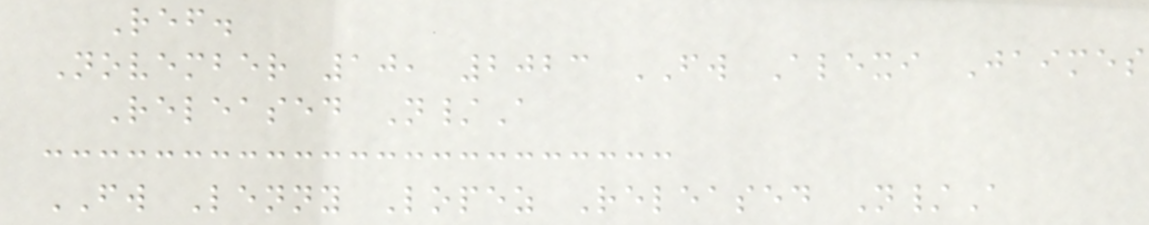Ref.
November 10, 2023 FW Alexi Jaimes
Released N/A
FW Lenny Lopez Released N/A
